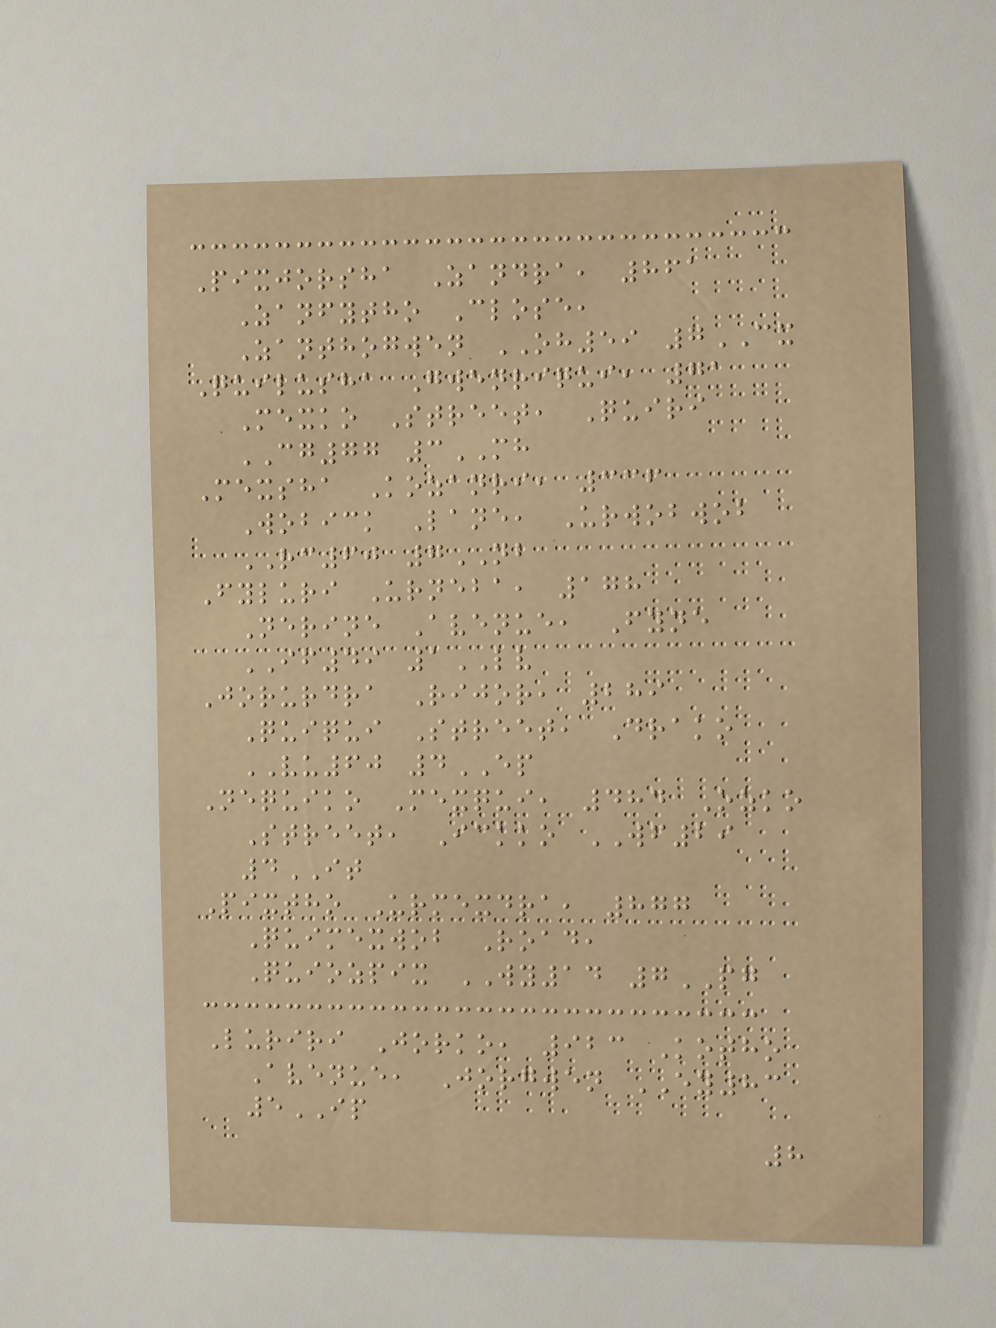Pixjorsha Zandra, 861
Zanfytho Close,
Zanthogwen OH59 7CX
Quilusha Gwenriqui, 71
Mexko Street, Quiri
CG77 3MH
Mexsha Kozanri, 336
Wobick Lane, Urwobwob
RC60 7NB
Fyluri Urneba, 178
Nerine Avenue, Fyne
IF49 1LV
Jorurdra Rijor, 289
Quiqui Street, Drako
VU60 4EP
Nequiko Mexqui, 484 Ozko
Street, Ickko WF29
4IT
Pixtho Urmexdra, 877
Quimexwob Road,
Quiozpix WY14 7PG
Luriri Jorko, 923 Kotho
Avenue, Jorgwen EY83
5IP
8
